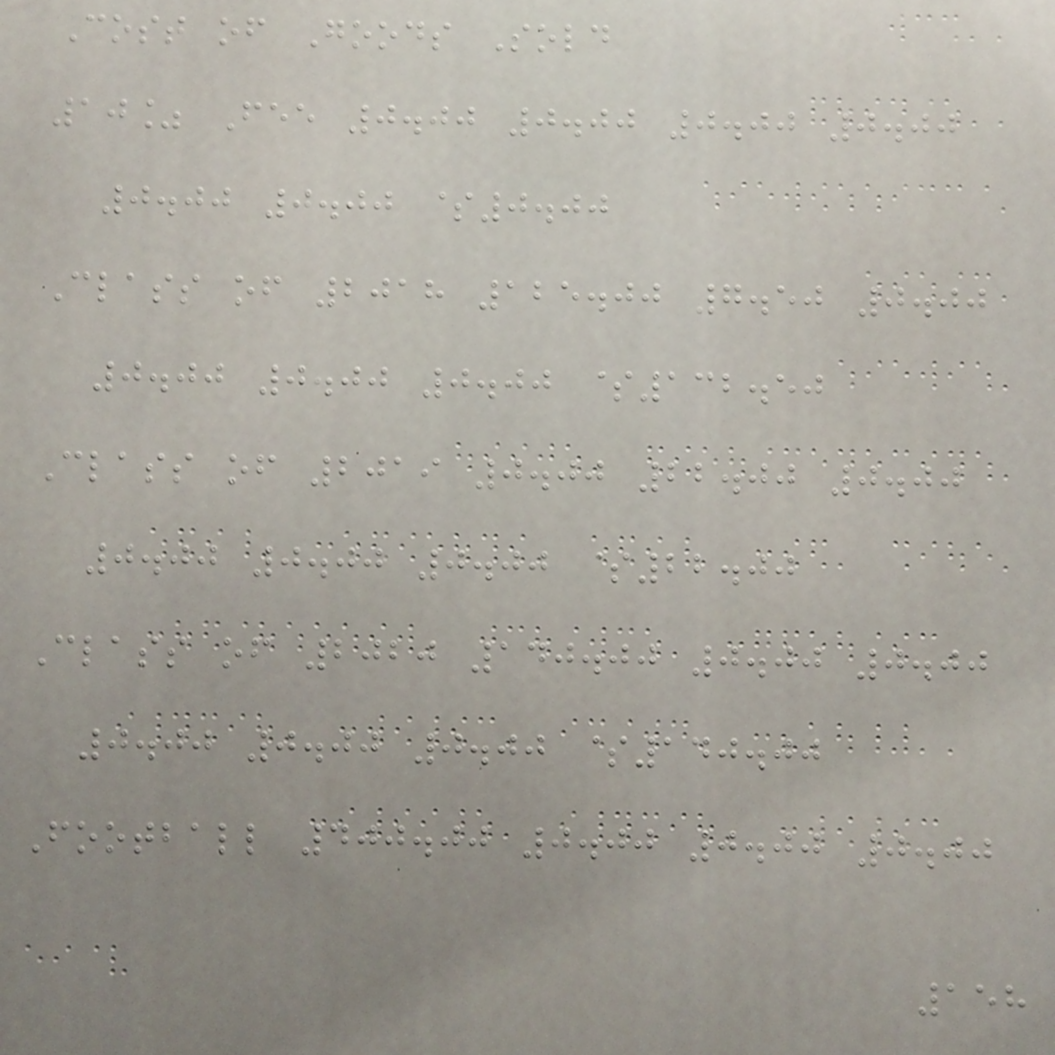Cost of Goods Sold
10% Fee 0.00 0.00 0.00 0.00
0.00 0.00 $0.00
Class of 2018 125.00 7.50 0.00
0.00 0.00 0.00 $132.50
Class of 2019 0.00 22.00 0.00
0.00 0.00 0.00 $22.00
Class of 2020 140.00 0.00 0.00
0.00 0.00 0.00 $140.00
Football 400.00 0.00 0.00 0.00
158
